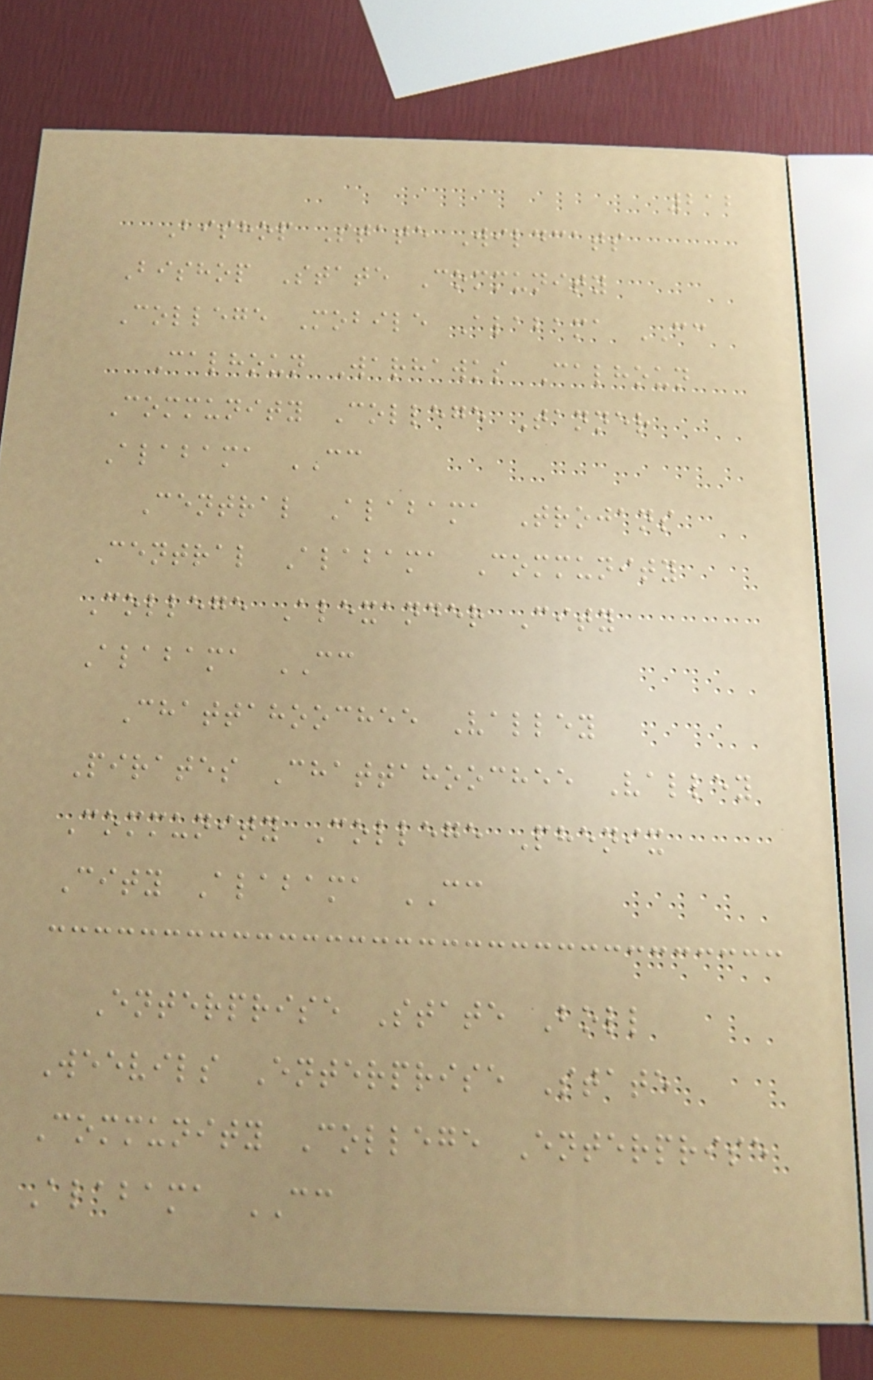212
Bishop State Wildcats
Bishop State Community
College Mobile Alabama CC
Calhoun Warhawks Calhoun
Community College Tanner
Alabama CC
Central Alabama Trojans
Central Alabama Community
College Alexander City
Alabama CC
Chattahoochee Valley
Pirates Chattahoochee Valley
Community College Phenix
City Alabama CC
Enterprise State Boll
Weevils Enterprise State
Community College Enterprise
Alabama CC
